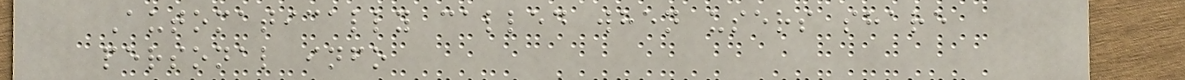Automatically called when users share
personal info
